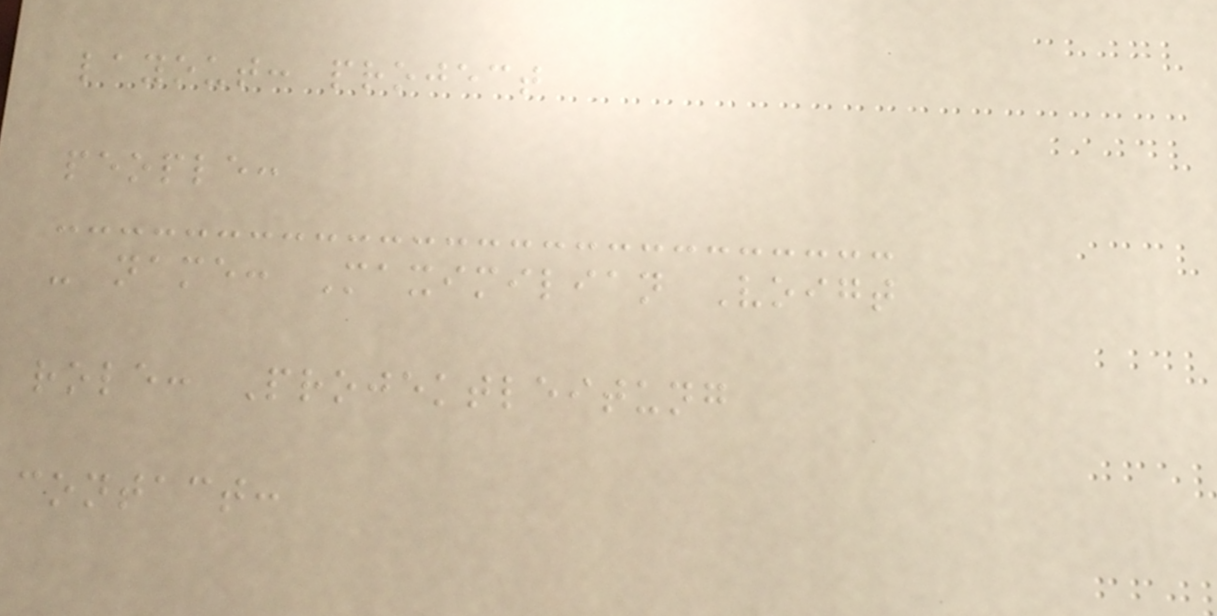layout: project
people:
- name: Maximilian Voigt
role: Projektleitung
contact:
